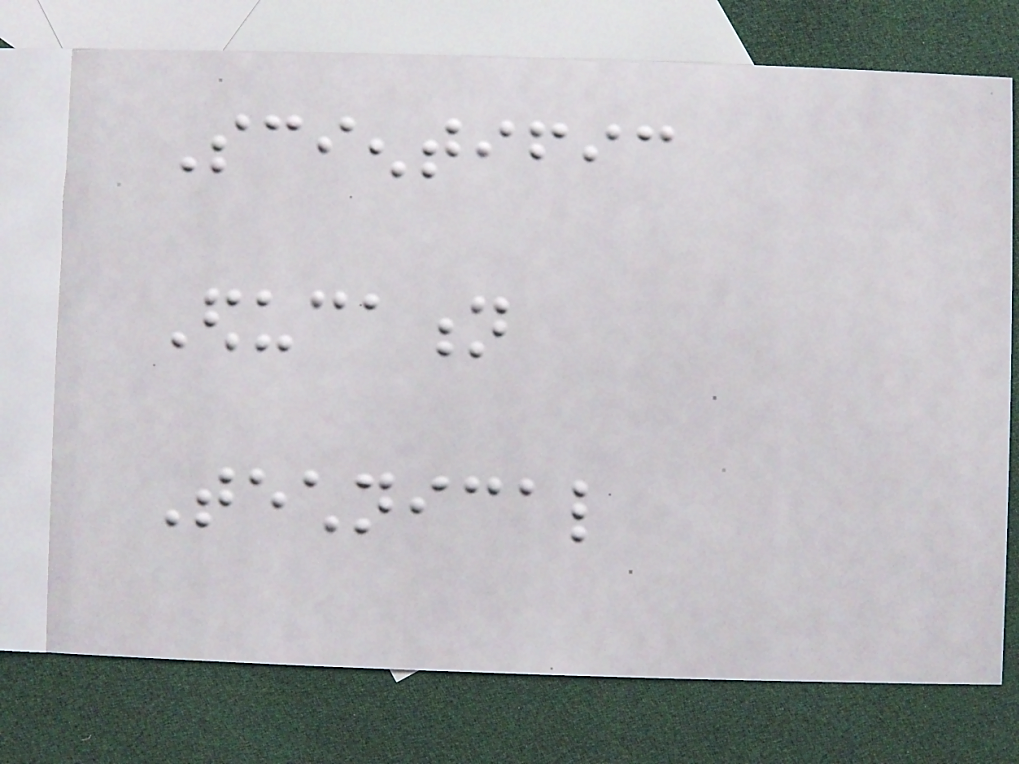Scientific
Education
Technical
